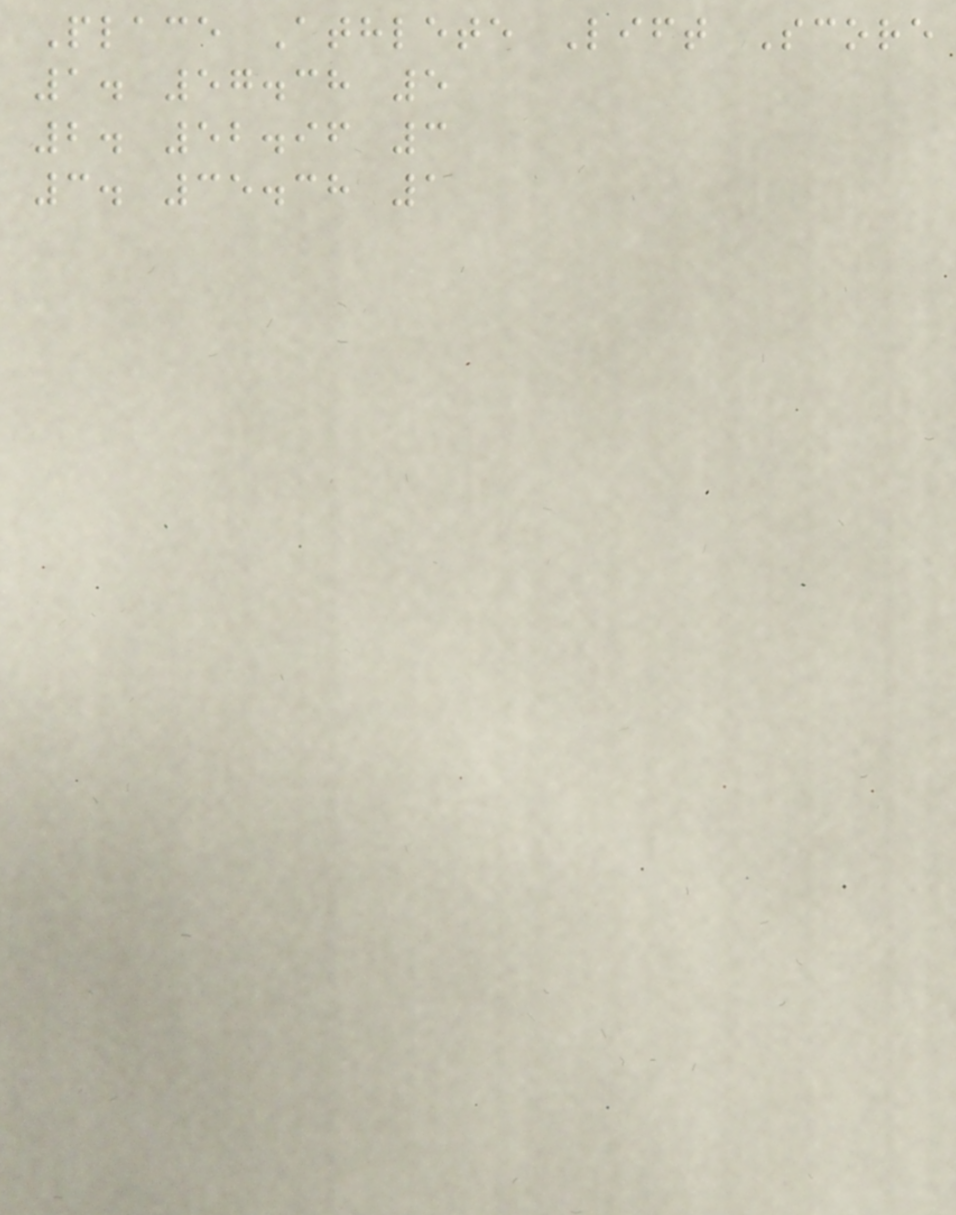Place Athlete Lift Score
1. 57.38 5
2. 52.96 3
3. 35.38 1
